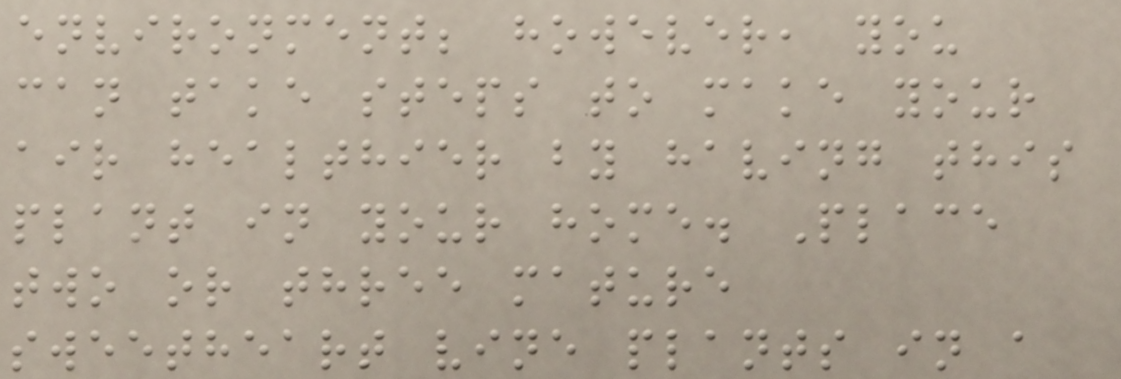environment; however, you
can take steps to make your
air healthier by having this
plant in your home. Place
two or three mature
sweetheart vine plants in a
